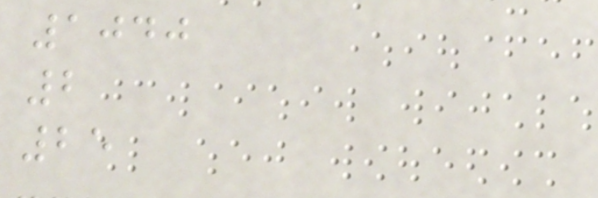1040
2
25
